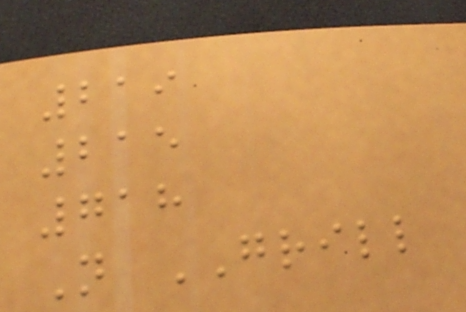219
215
718
N GRILL
